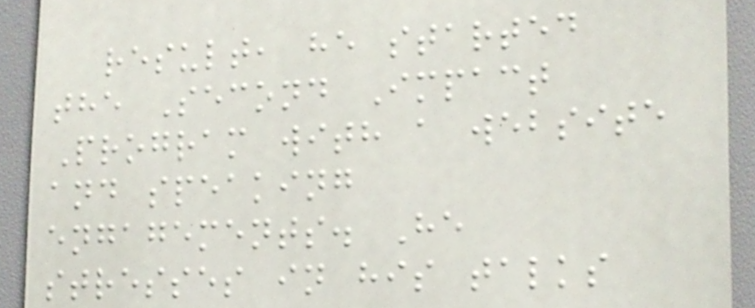result, he started
the Second Impact
Program with a website
and speaking
engagements. He
stresses in his talks
